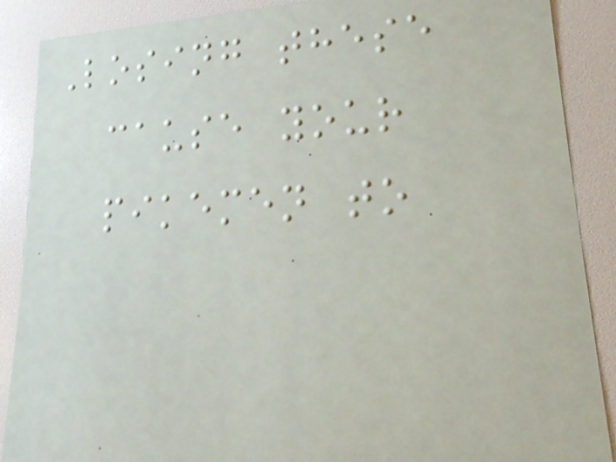Losing these
cause your
pikemen to
